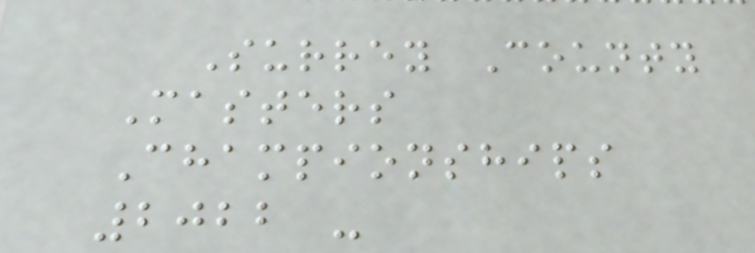Surrey County
Masters
Championships
2022 -
